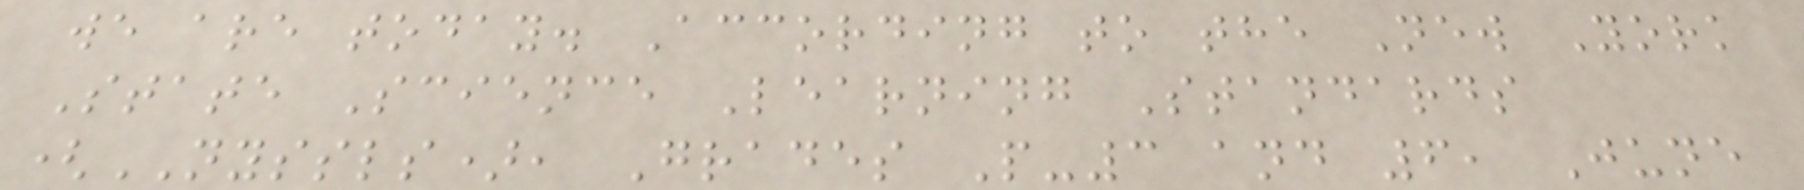we are today. According to the New York
State Science Learning Standards
(NYSSLS), Grades P-3 and 6, June
